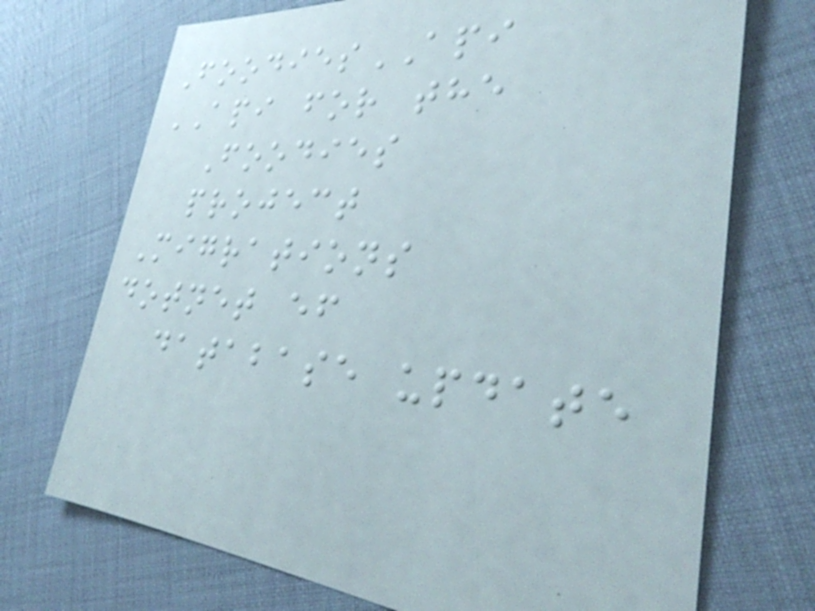FoodiesAPI
API for the
Foodies
project
Migrations
dotnet ef
database update
